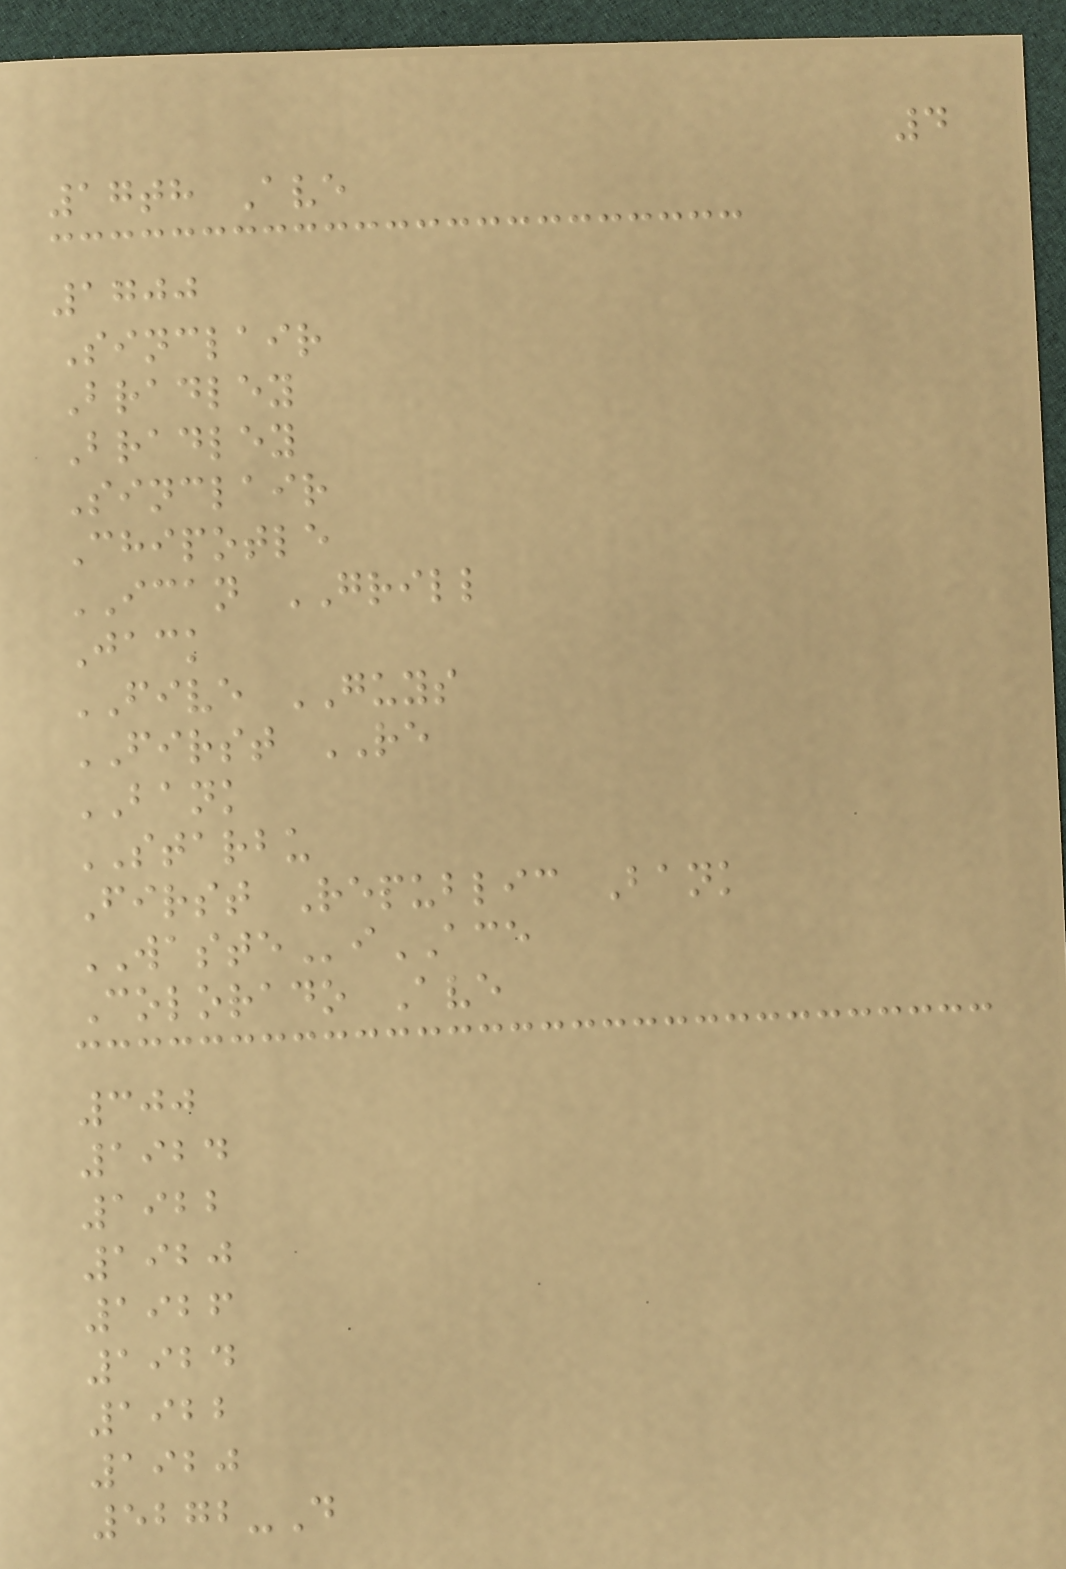4
17th Ave
1700
Sinclair
Bradley
Bradley
Sinclair
Chipotle
ICAN GRILL
Jack
FIVE GUYS
FIRST RE
BANK
STARBU
First Republic Bank
WASTEiACE
Colorado Ave
300
1924
1922
1920
1926
1924
1922
1920
5272-D
